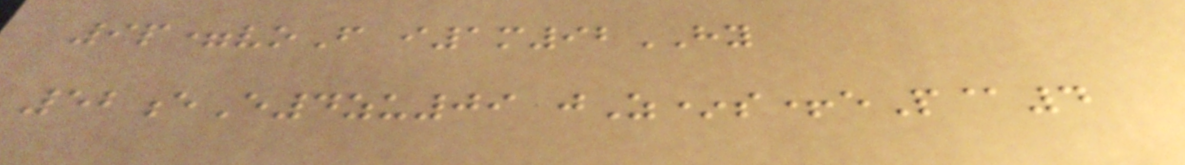9p=voF i1m92HY
52eE4zu09 jZ*s+eP@4
